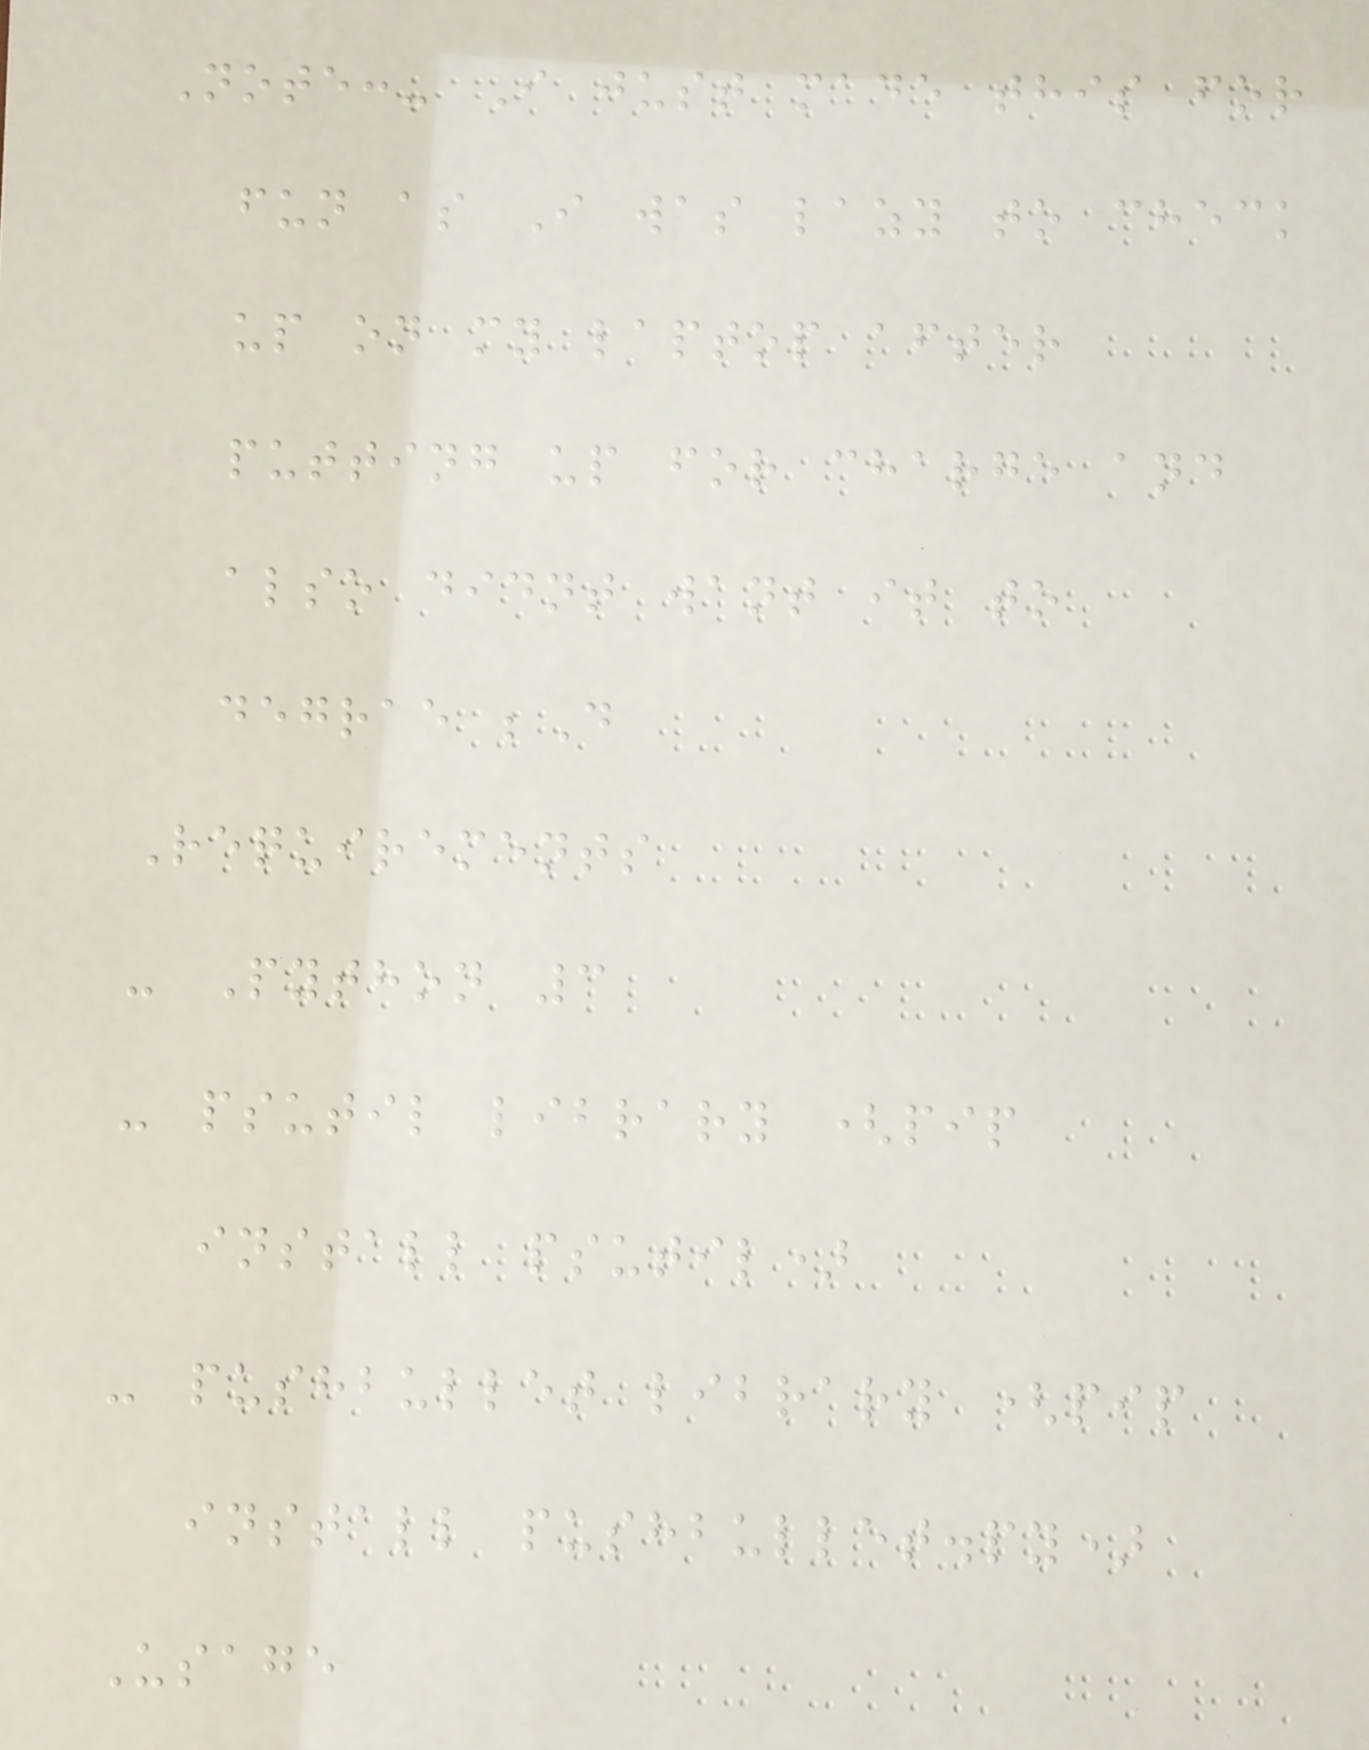Note:- I just made this for
fun as I was lazy to check
up on my laptop after
putting up for charge and
also didnt want it to
degrae ;D
Requirements
- Python 3
- psutil library (pip
install psutil)
- pushbullet library (pip
install pushbullet.py)
Usage
